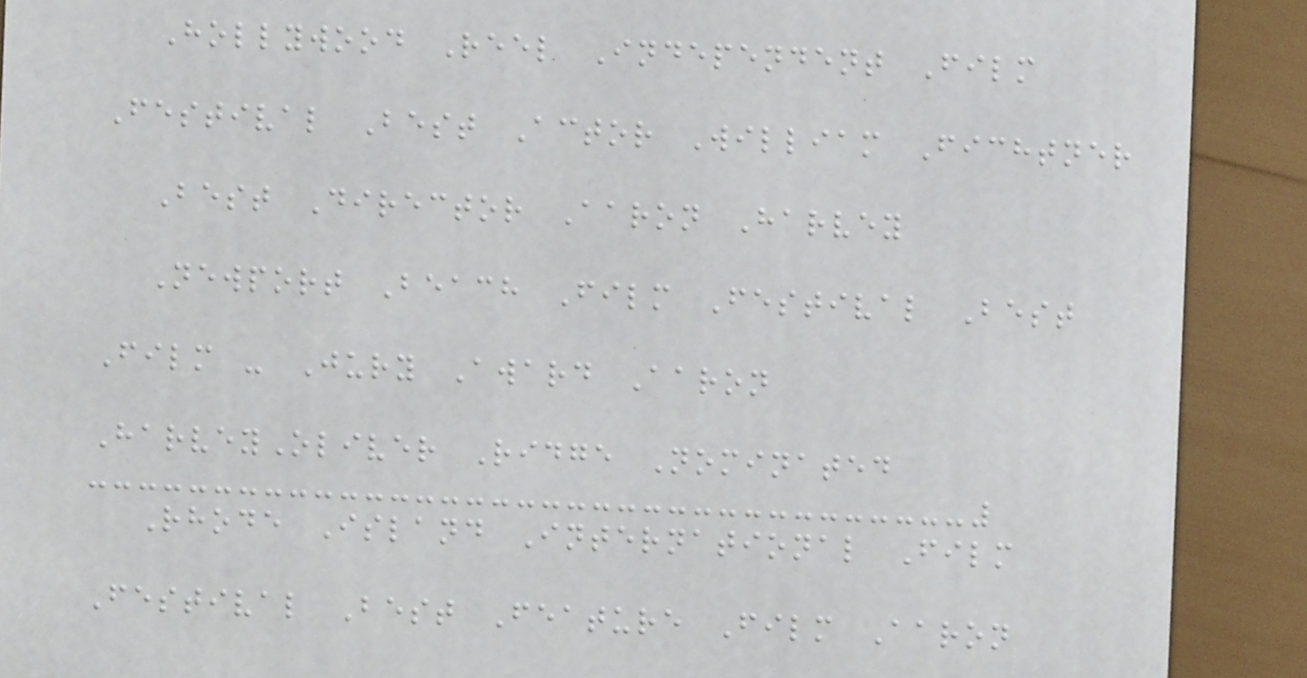Hollywood Reel Independent Film
Festival Best Actor William Fichtner
Best Director Aaron Harvey
Newport Beach Film Festival Best
Film - Jury Award Aaron
HarveyOliver Ridge Nominated
Rhode Island International Film
Festival Best Feature Film Aaron
